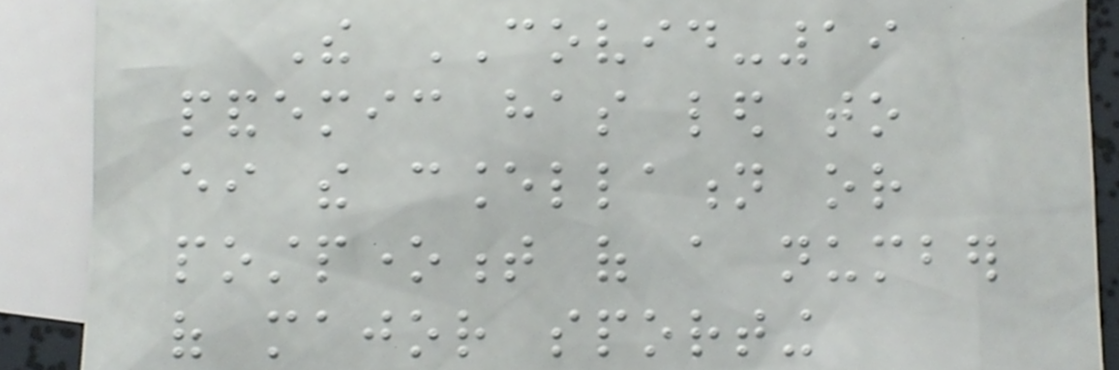The COVID-19
pandemic has led to
either the cancellation or
postponement of a number
of major sporting
